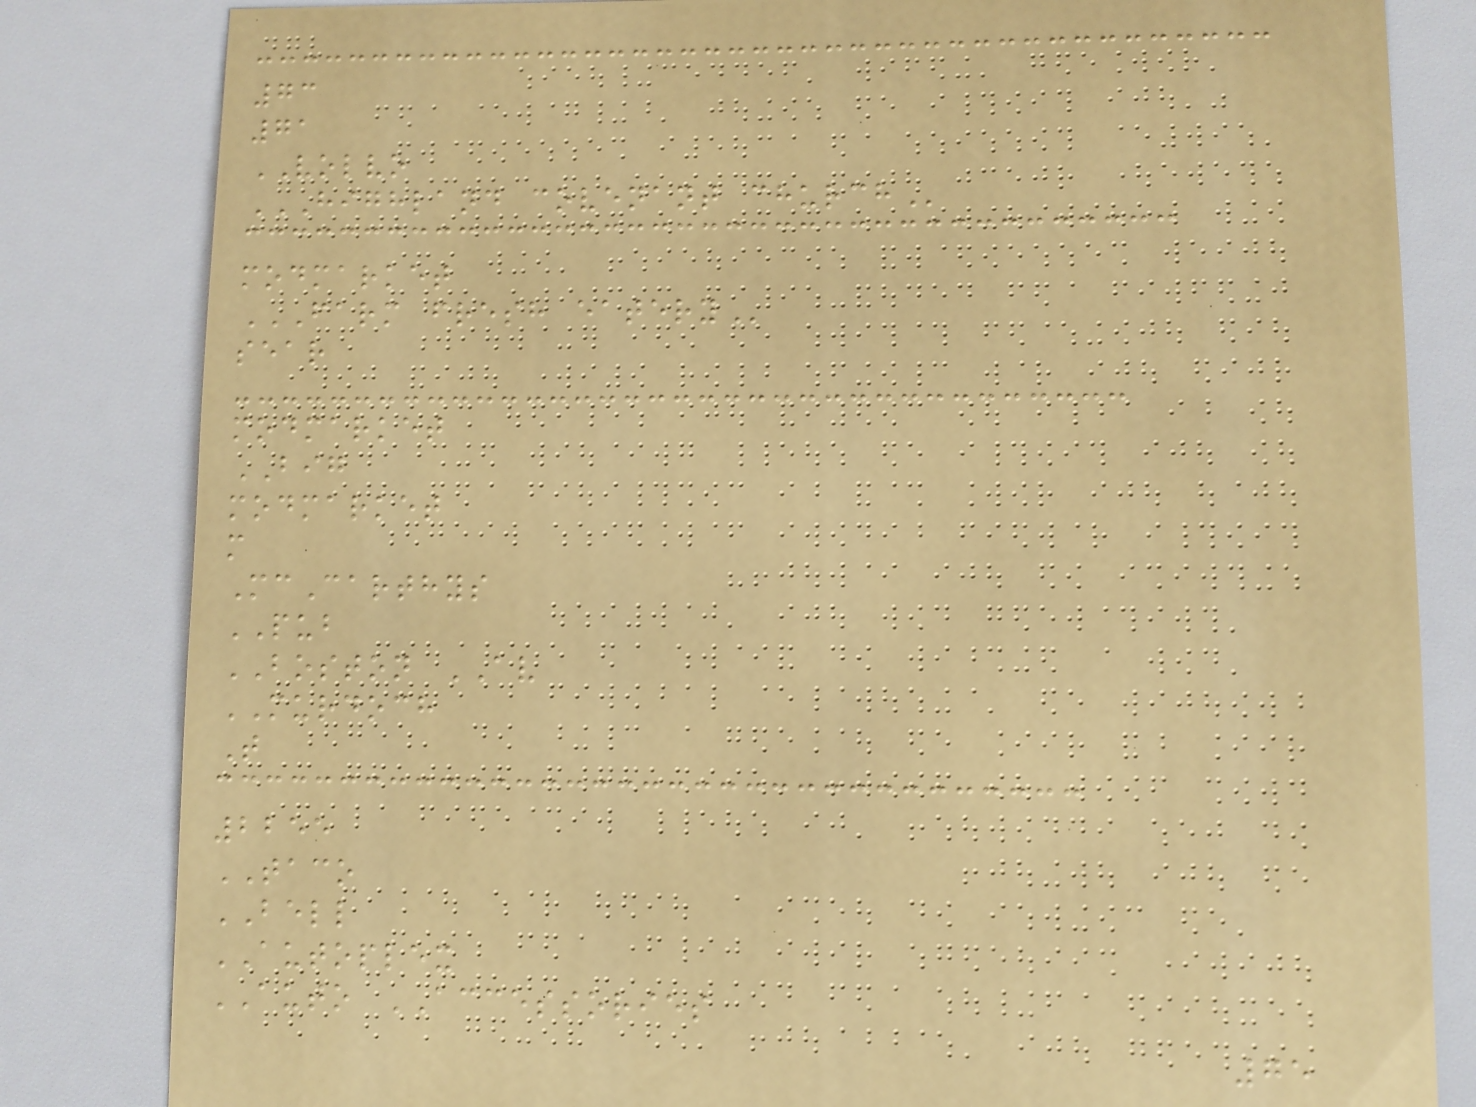73
71
VOLVO
HIGHLAND COVENANT CHURCH
modmarket
FARM FRESH EATERY
sear
modmarket
BIG
modmarket
m
McCarthys
PUB
BOSTON AV
MURDOCH
T
2255
TACO
BELL
AUTOPLEX
AUTO ACCESSORIES
75
